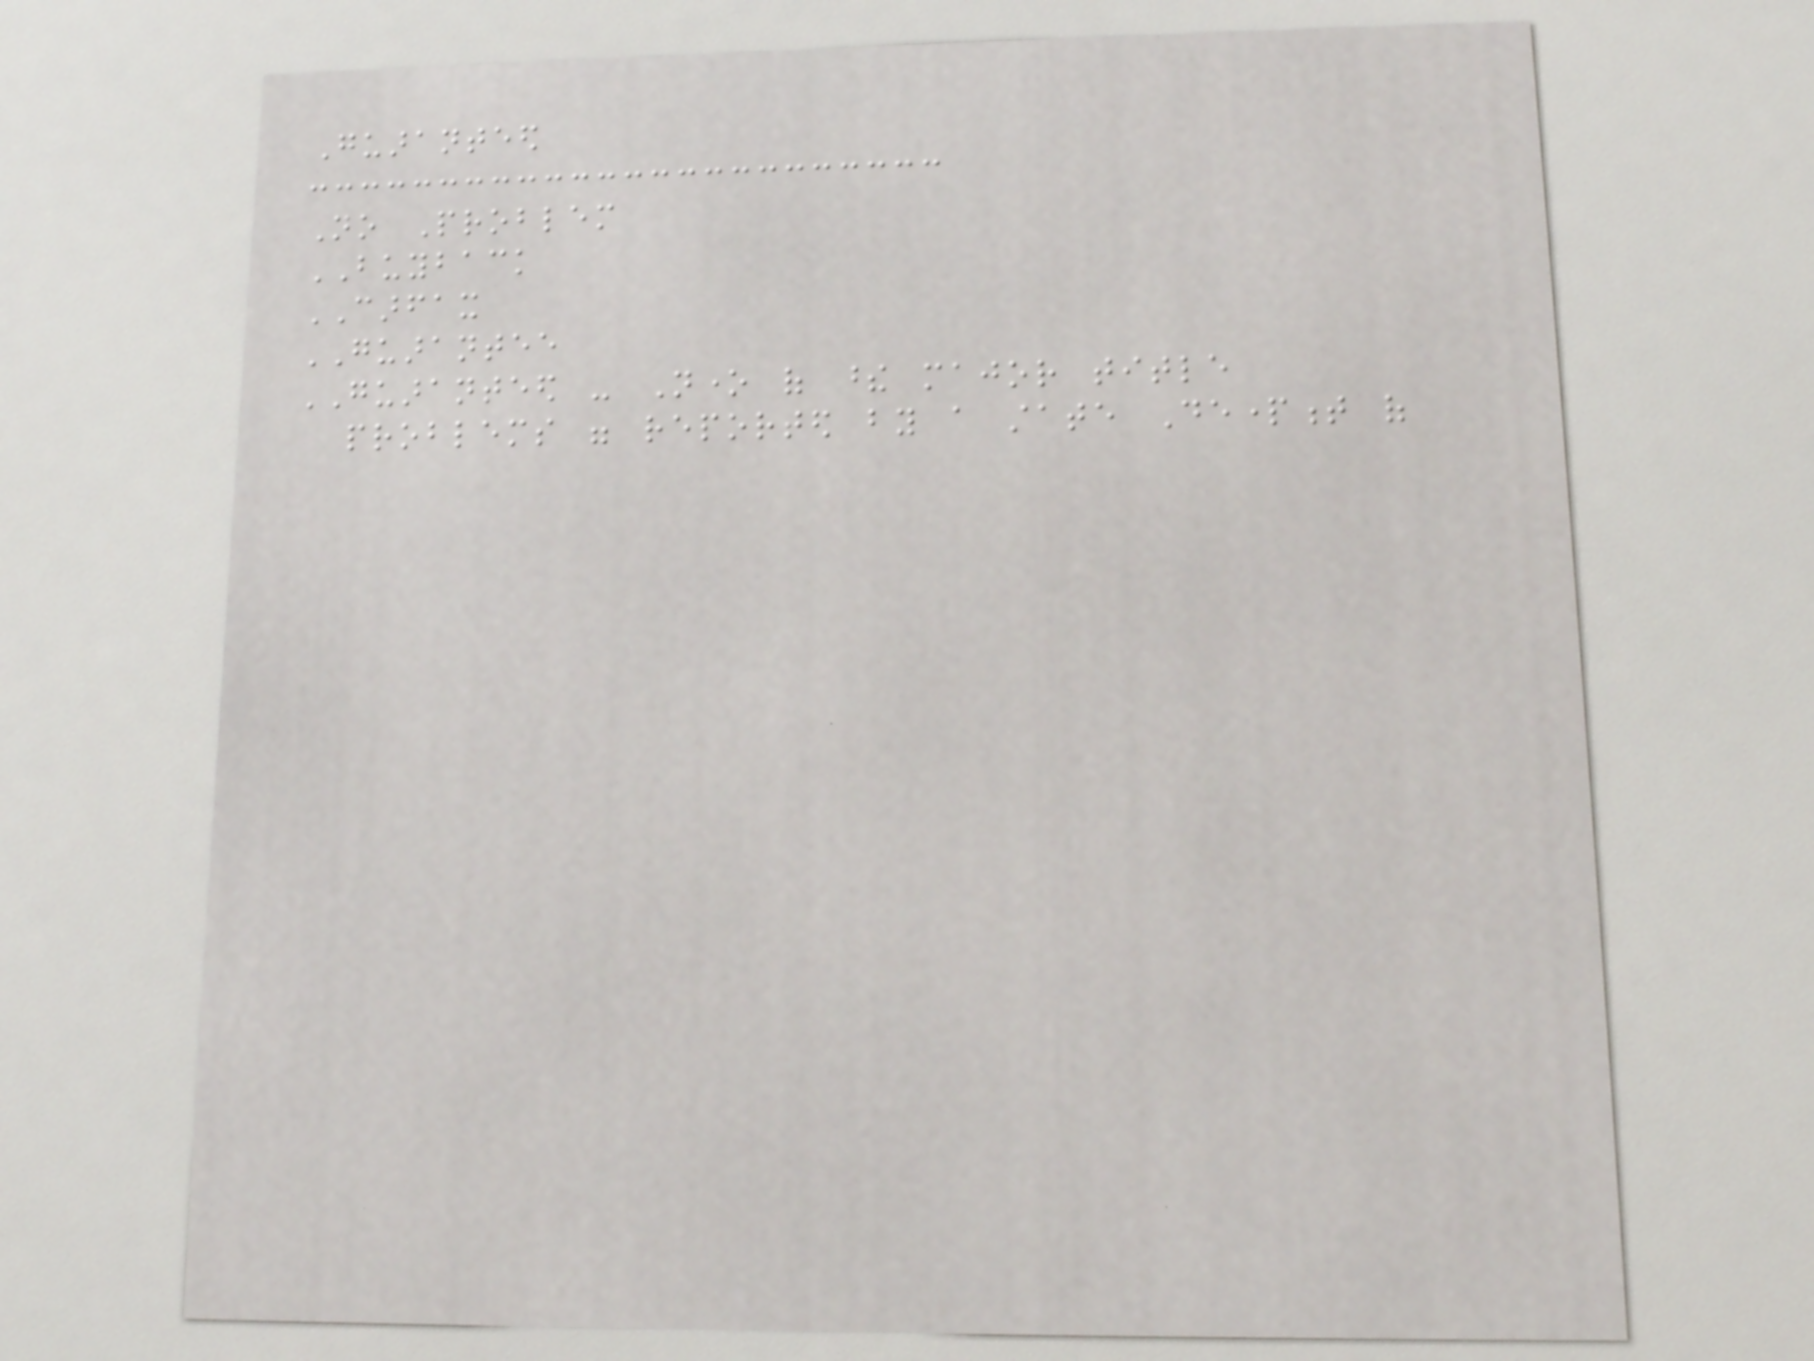Guaranteed
No Problem
BUYBACK
CARFAX
GUARANTEE
GUARANTEED - None of these major title
problems were reported by a state Department of
